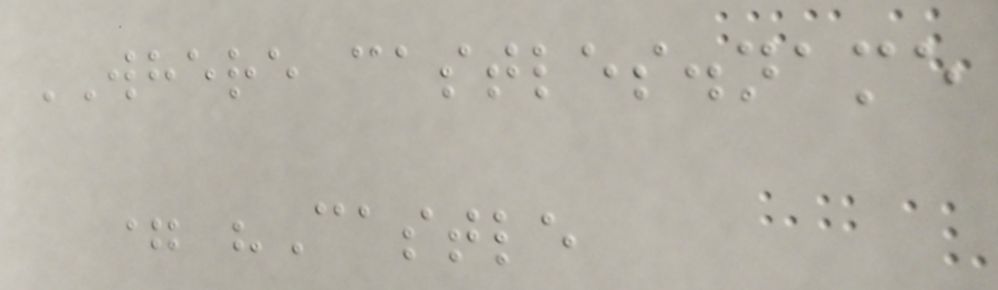WHERE castles.name
= "Castle
